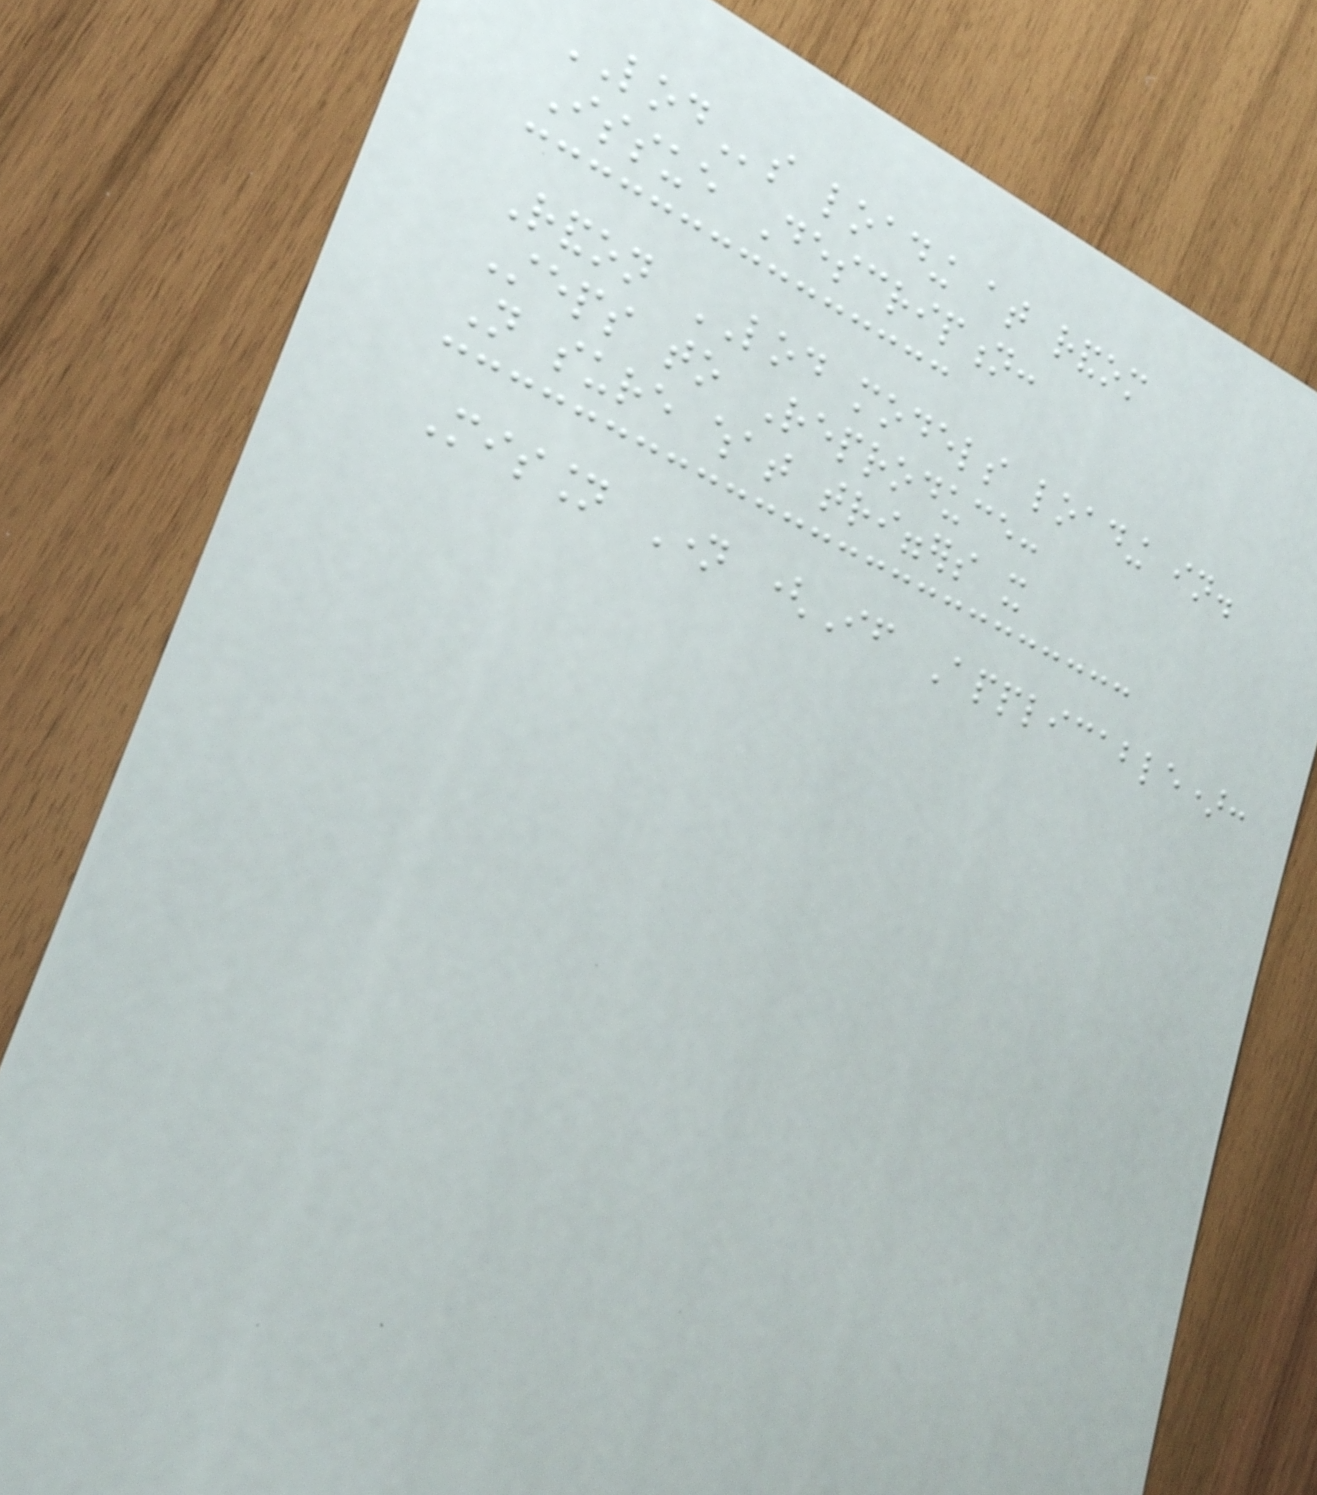LODs loading at random
Issue Description:
Randon LOD models loading in.
Steps to Reproduce:
Not sure what triggers it
Mission Name (If Applicable):
